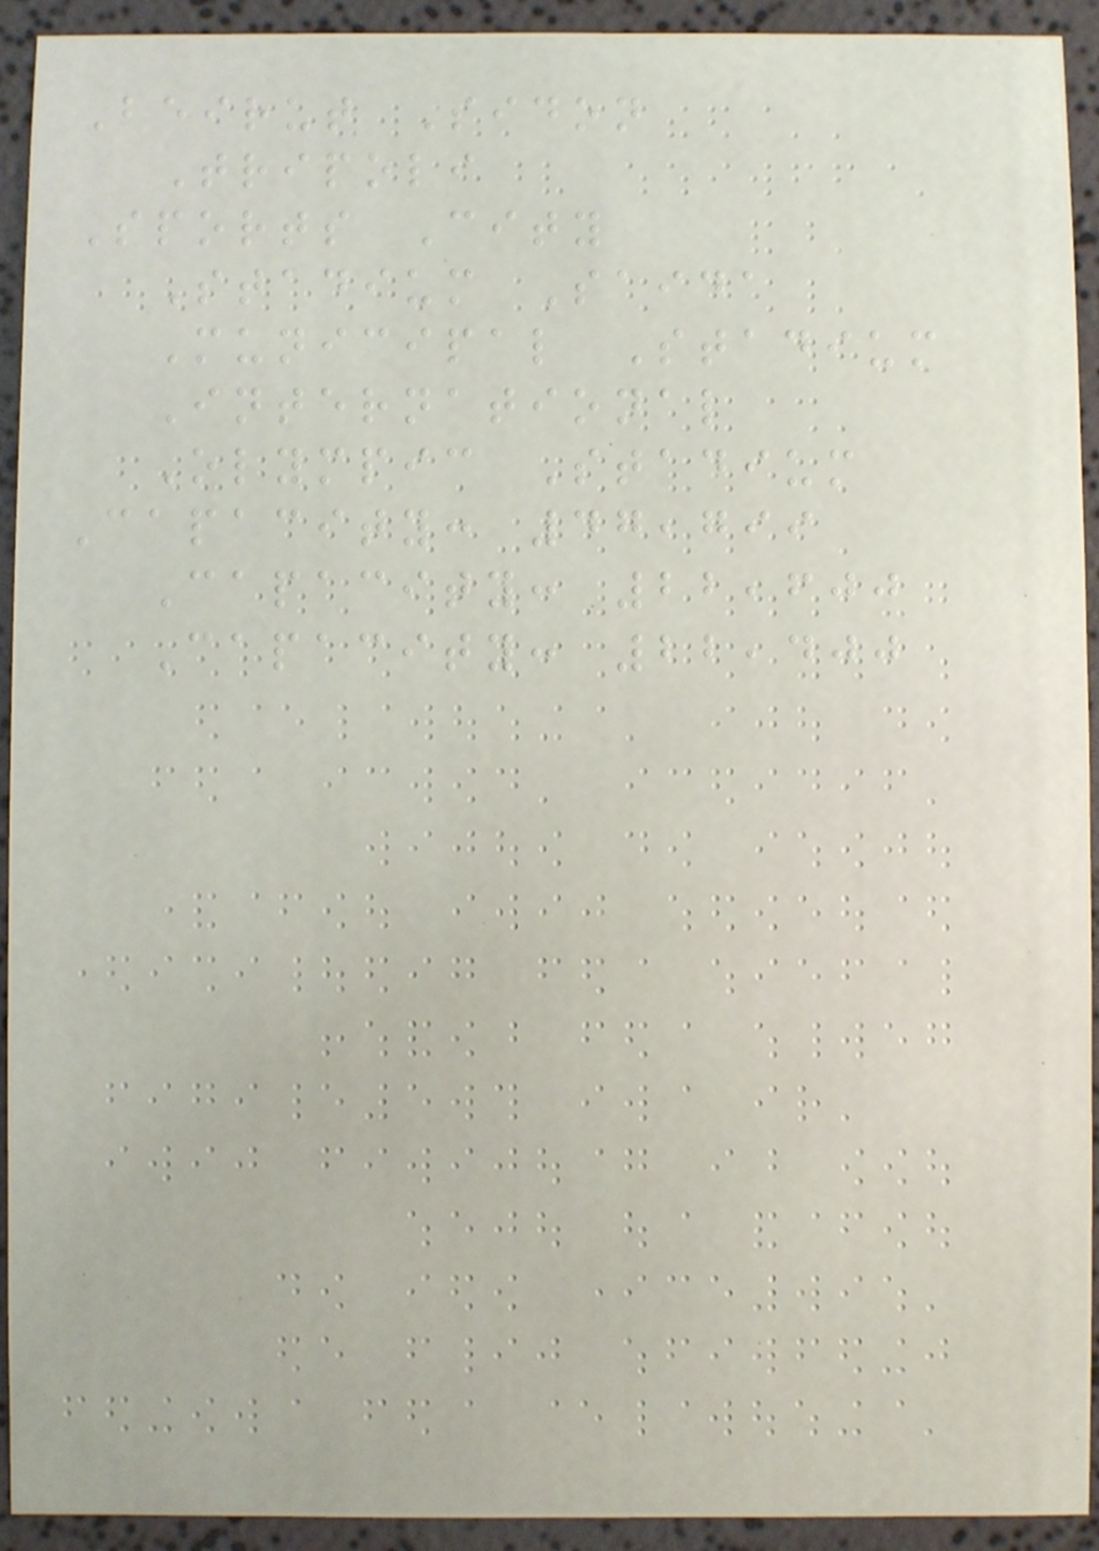Beirut Sidon
Tripoli
Sports City
Stadium Saida
Municipal Stadium
International
Olympic Stadium
Capacity: 47,799
Capacity: 22,600
Capacity: 22,400
